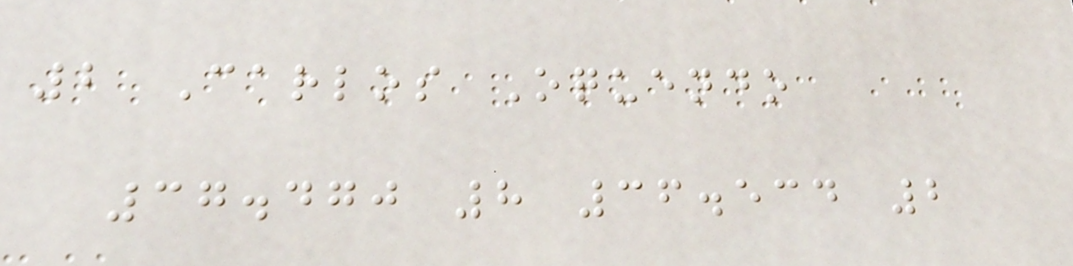2 Carlos Oquendo
37.470 8 36.534 2
